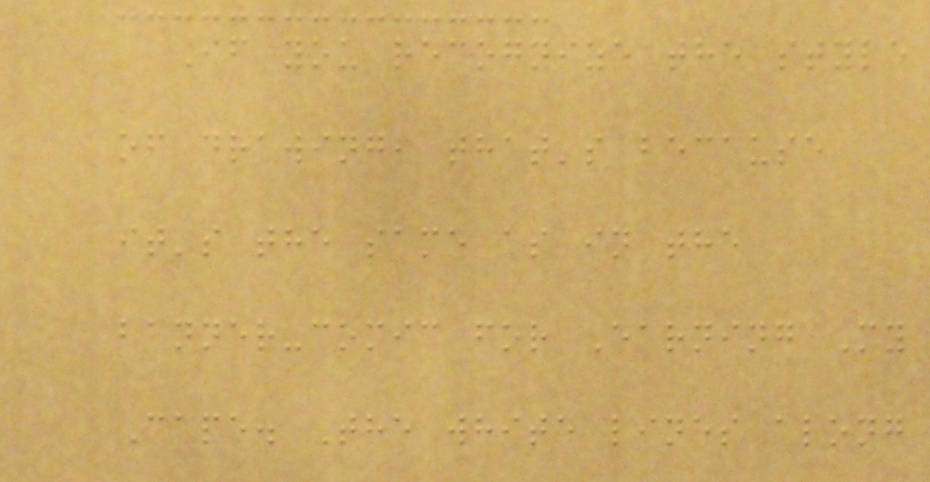If you recognize the style
of drawing, that's because
it's the same as in the
banner-comic for Earning My
Cape. The white lines along
